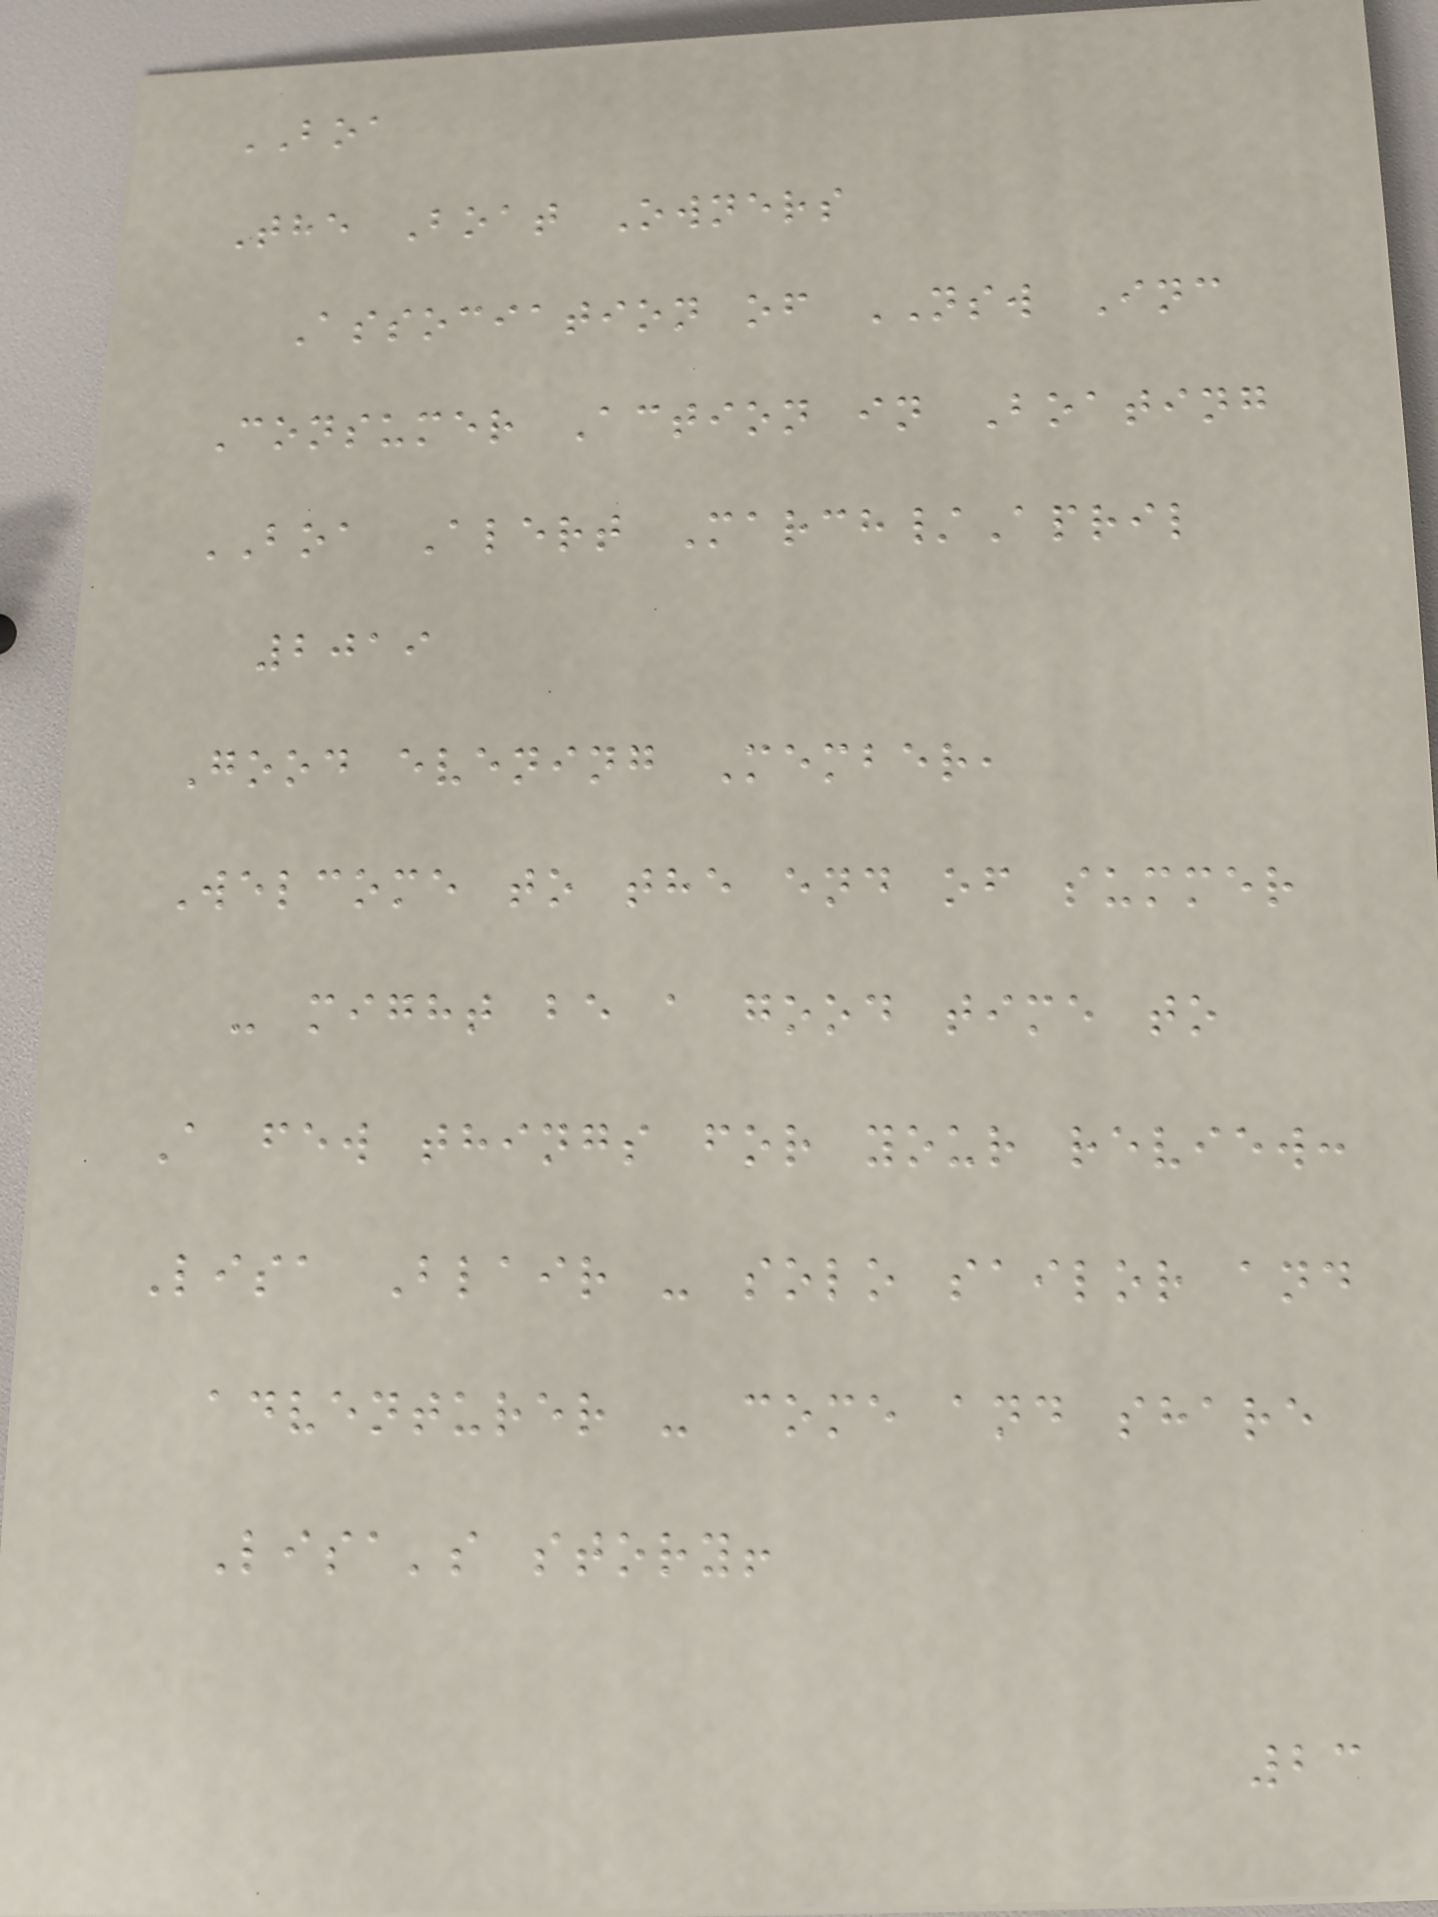BOA
The Boat Owners
Association of NSW Inc
Consumer Action in Boating
BOA Alert March/April
2019
Good evening Member,
Welcome to the end of summer
- might be a good time to
A few things for your review:
Lisa Blair - solo sailor and
adventurer - come and share
Lisa's story!
23
